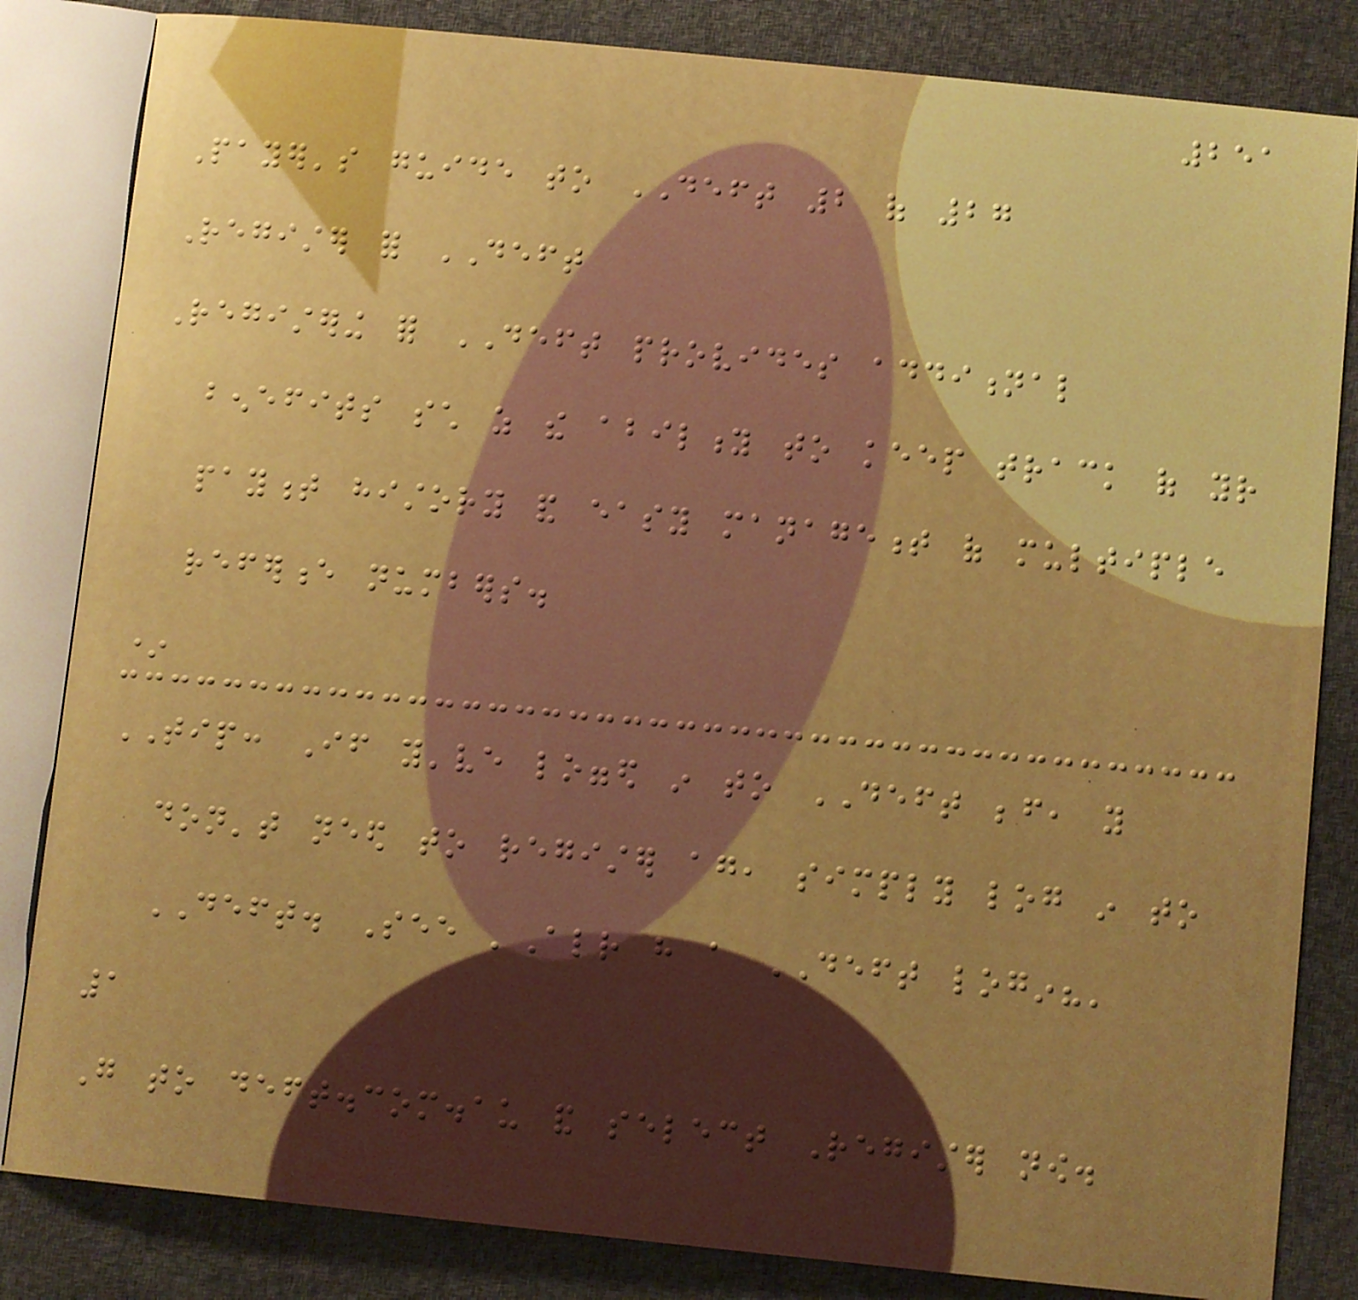251
Payer's guide to DEFT 2 of 27
Register for DEFT
Registering for DEFT provides additional
benefits such as the ability to keep track of your
payment history and easy management of multiple
reference numbers.
*
TIP: If you've logged in to DEFT before, you
don't need to register again, simply log in to
DEFT. See 'Already have a DEFT login?'
1
Go to deft.com.au and select Register now.
